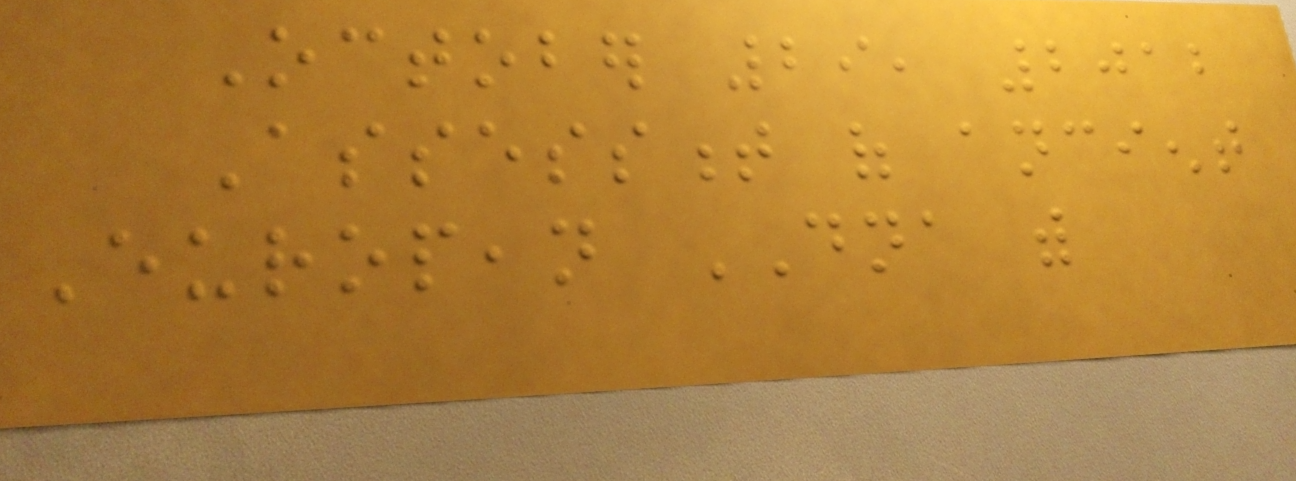October 29, 2012
Assessment of ancient
European DNA with
